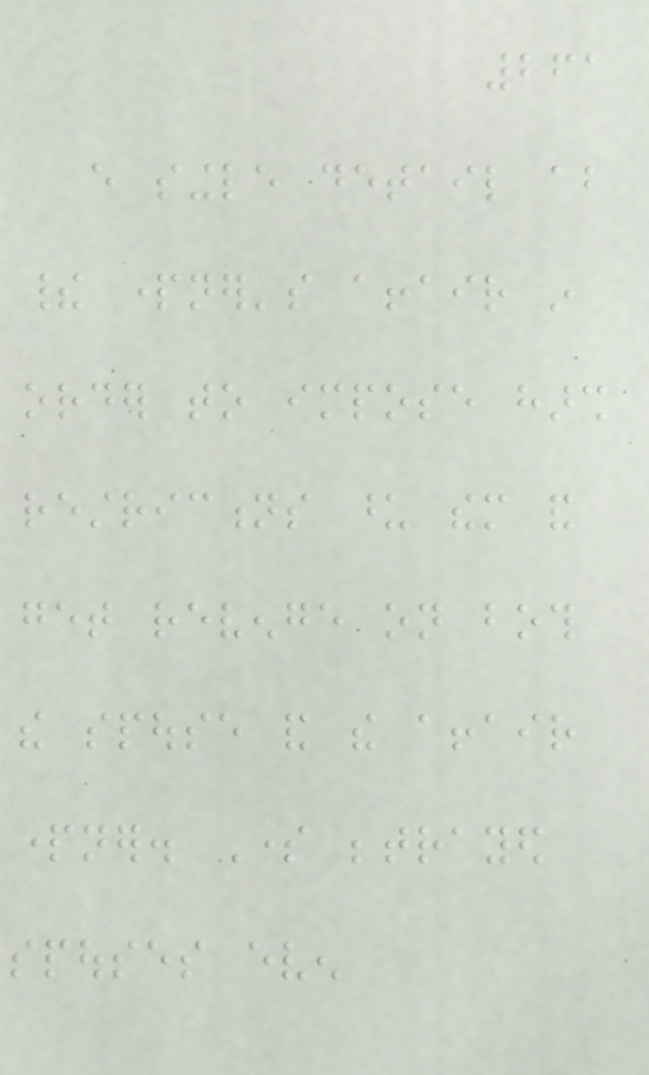261
every single detail about
their partner's affair in
order to impose harsh
restrictions upon them and
get revenge on both
the spouse and the affair
partner. Some betrayed
spouses even
